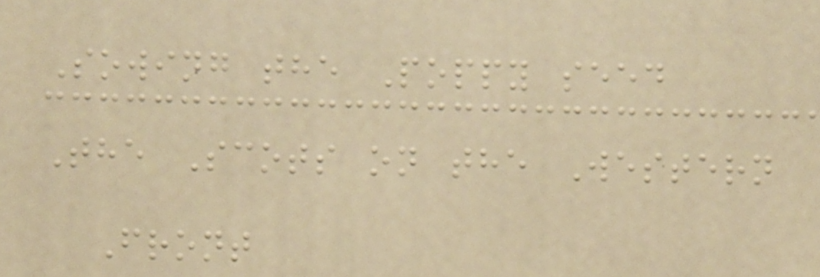Sowing the Poppy seed
The Scots on the Western
Front
